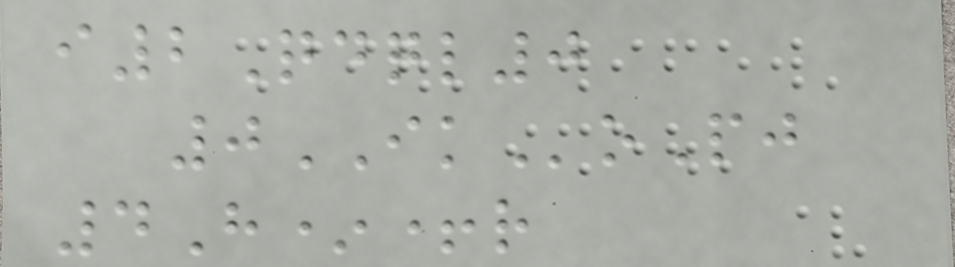i2Qdql0
0IKoPj
4H*+r
